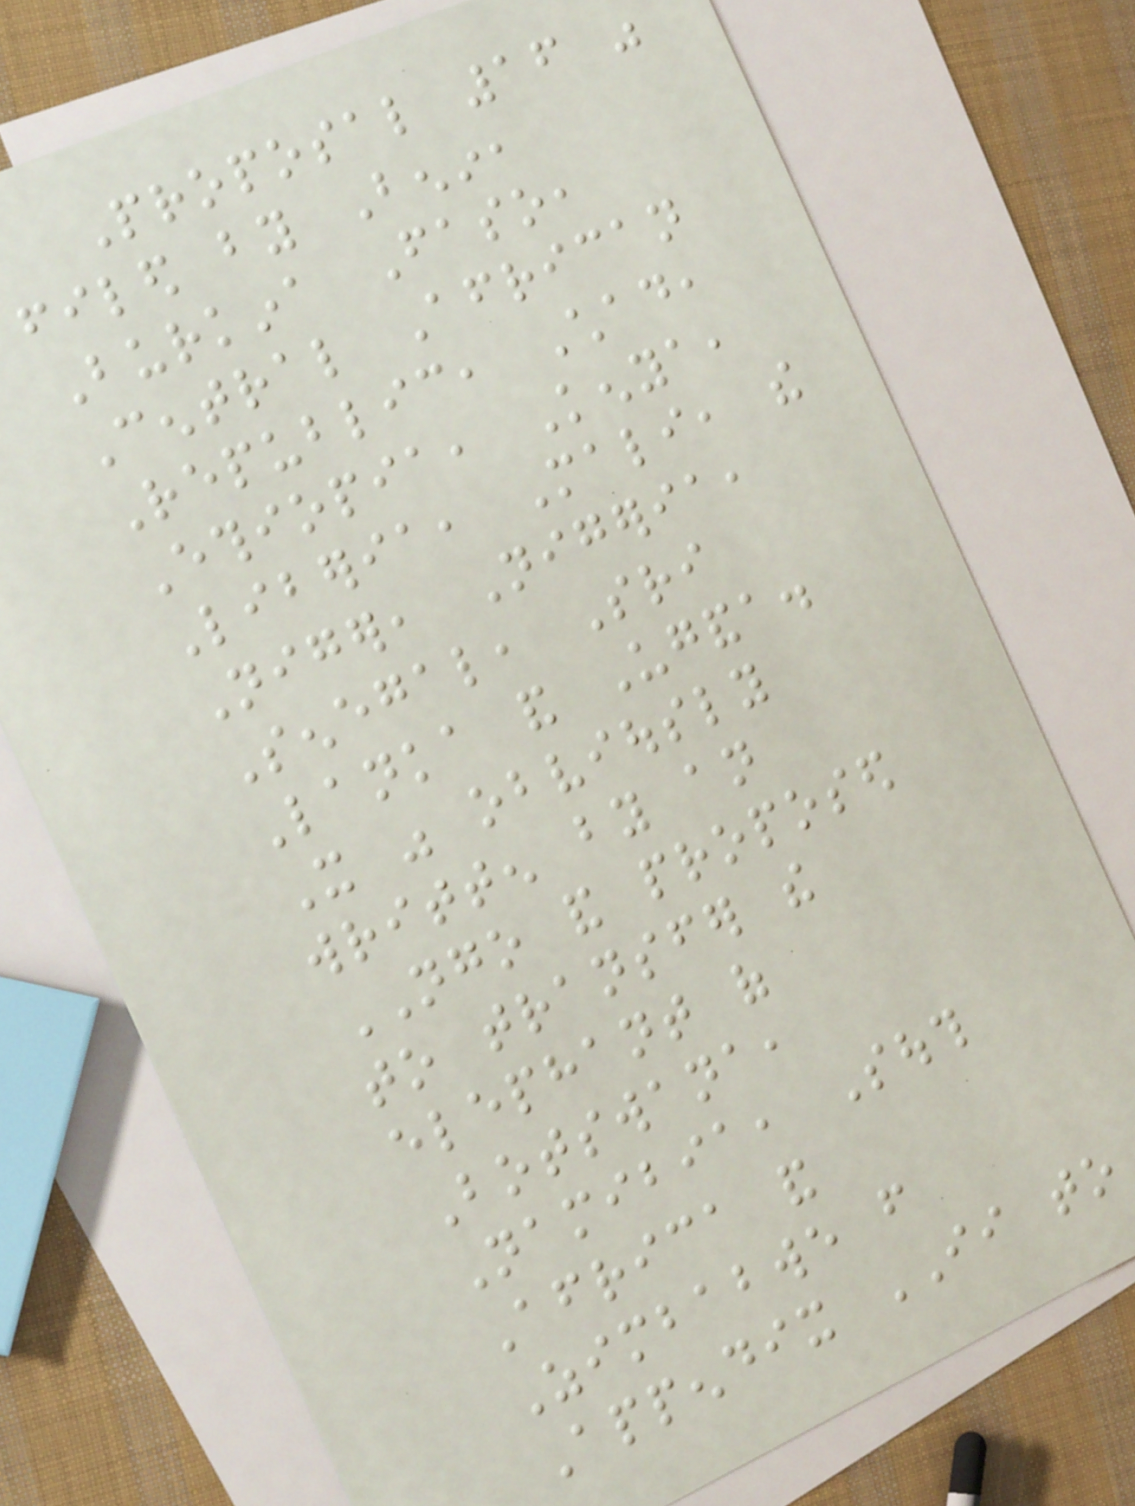Proposal 16 was
filed by Benin,
Burkina Faso,
Central African
Republic, Chad,
Ethiopia, Kenya,
Liberia, Mali, the
Niger, Nigeria,
Senegal, Sri
Lanka and Uganda.
It was obviously
written by an
NGO and proposed
to transfer the
elephant of
Botswana,
Namibia, South
Africa and
Zimbabwe from
Appendix II to
